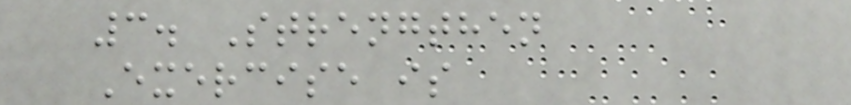3. Strengthen
Exercise is
